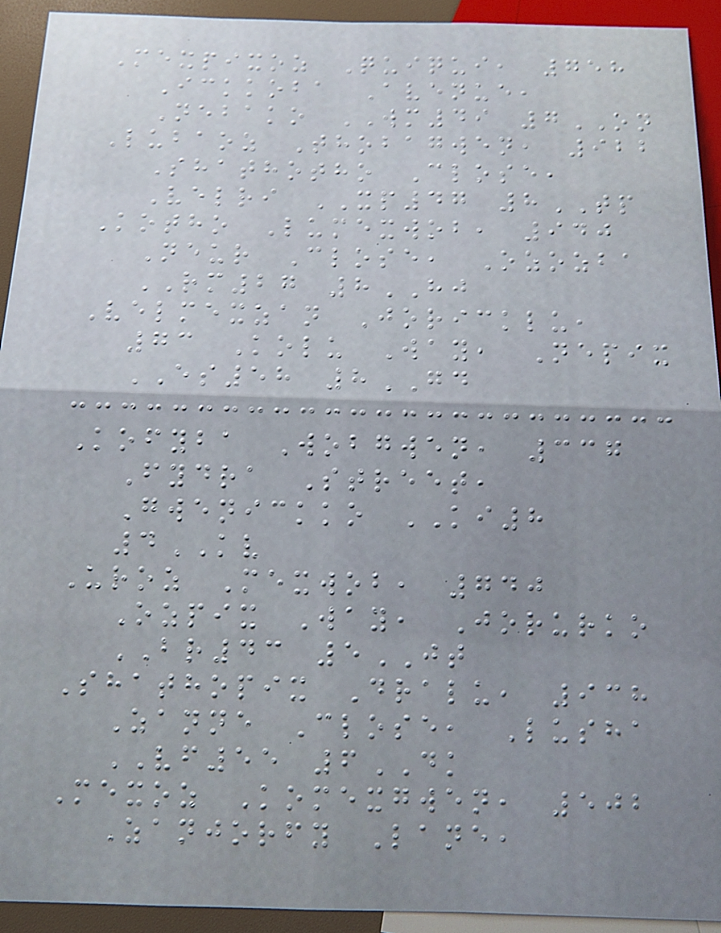Mexpixoz Quiqui, 758
Ickkoba Avenue,
Nebako WM49 7ON
Lubaoz Thobagwen, 922
Shathotho Close,
Velri XP47 8TP
Kotho Lumexwob, 940
Neur Close, Ozozba
RM27 8HJ
Velmexzan Joricklu,
73 Kolu Way, Nepix
ES58 8GD
Kofyba Wobgwen, 337
Fydra Street,
Gwenickko KI8
4KV
Uroz Mexwob, 740
Ozpix Way, Jorurko
BR43 5JT
Shathopix Dralu, 938
Zanne Close, Lusha
VF55 6DK
Mexoz Komexgwen, 502
Zanjorfy Lane,
